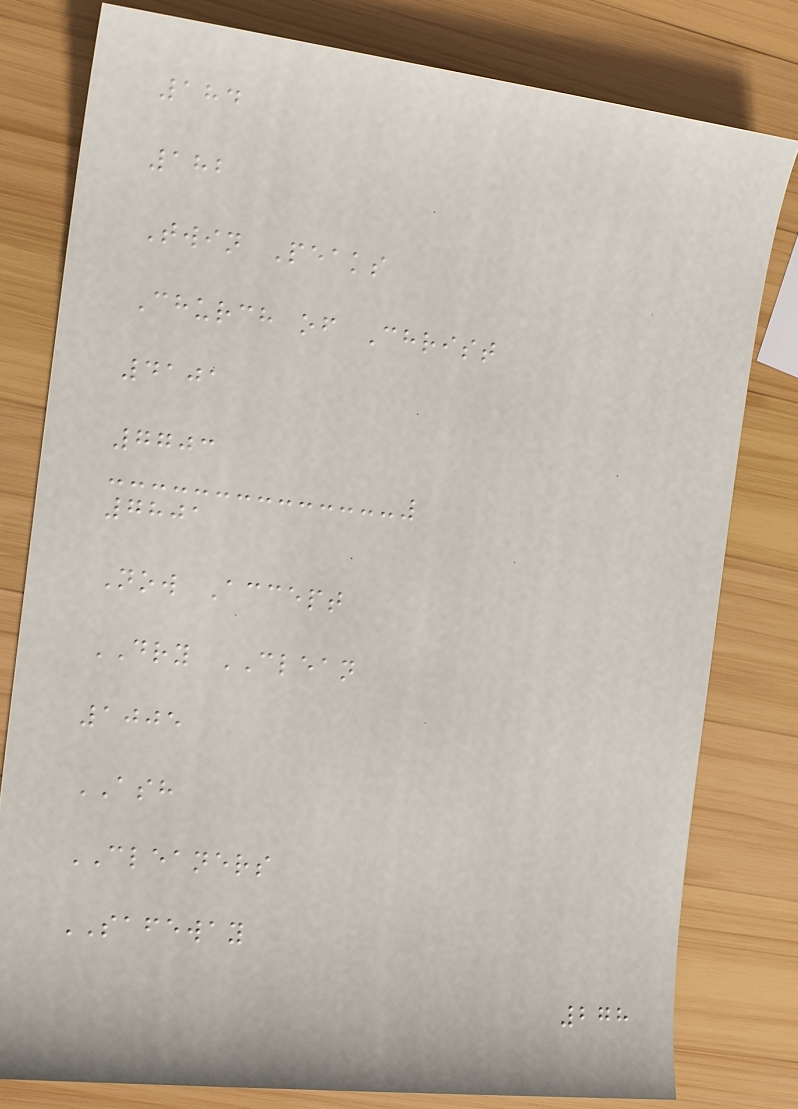184
182
Twin Peaks
Church of Christ
4101
7703
7801
Now Accept
DRY CLEAN
1005
ASH
CLEANERS
SAFEWAY
278
